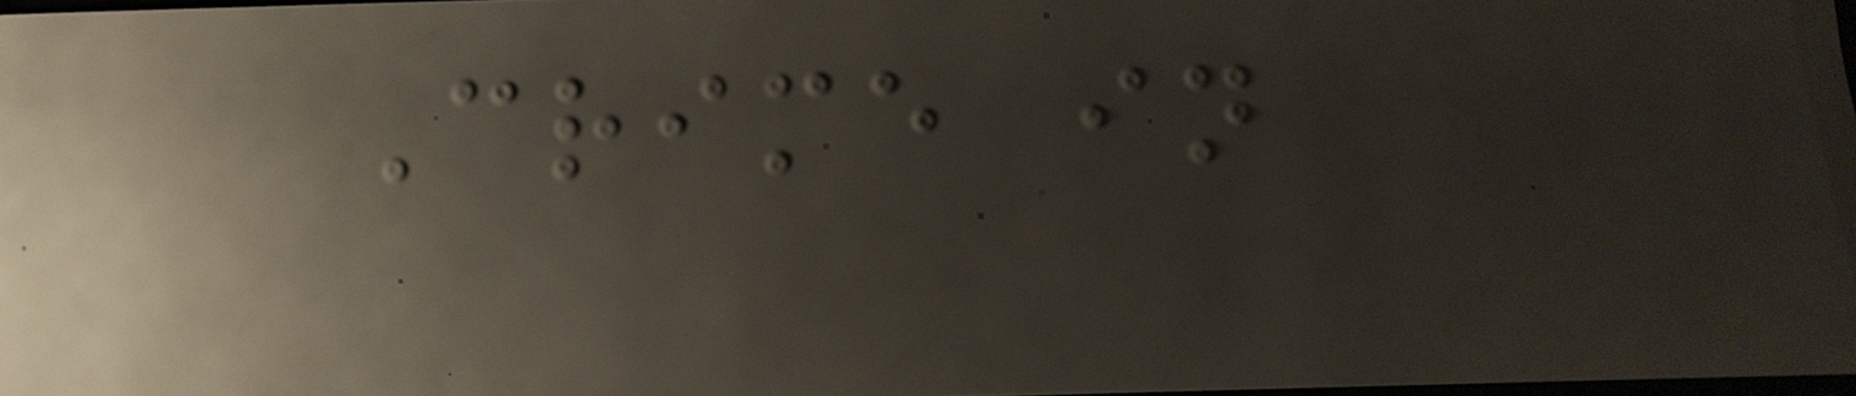Crime in
